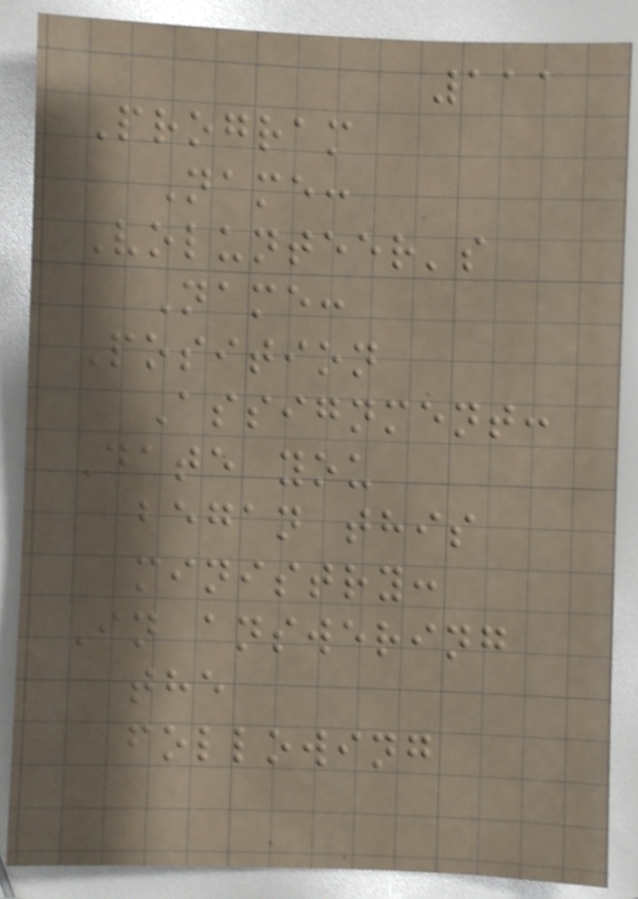111
Program
Name:
Volunteer's
Name:
Position
Assignment:
Date you
began this
ministry:
In answering
the
following
